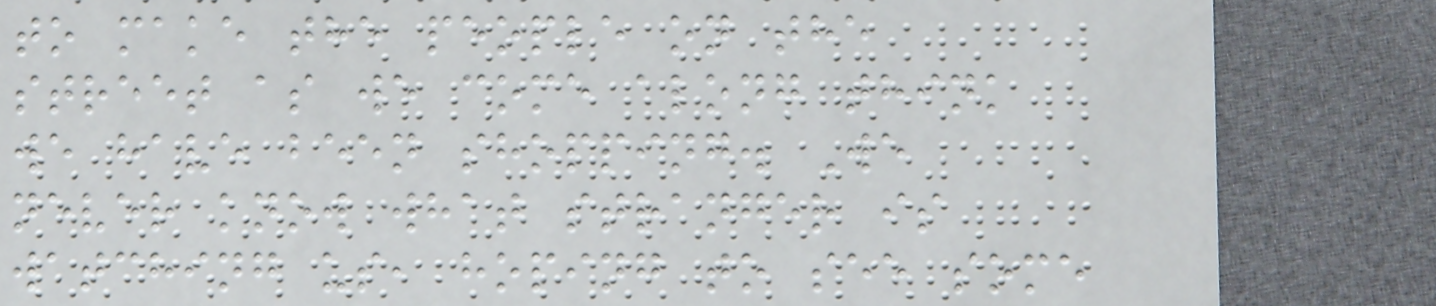to make the people on the
street as we come along think
we have been shopping. We
never know what stranger is
watching us, hoping to see some
